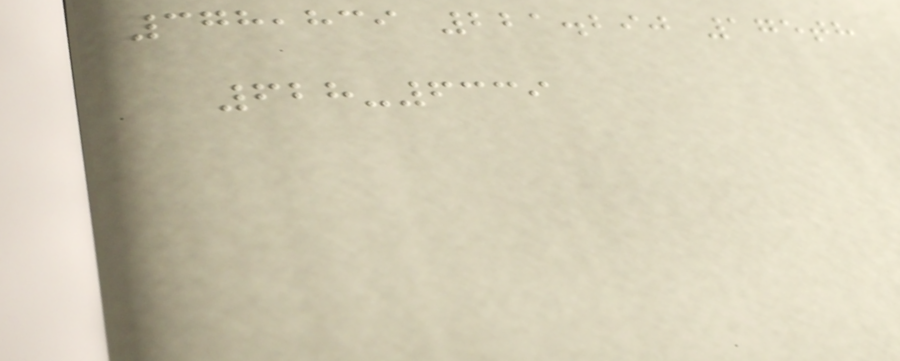378,839 221.290 175th
628-6339
